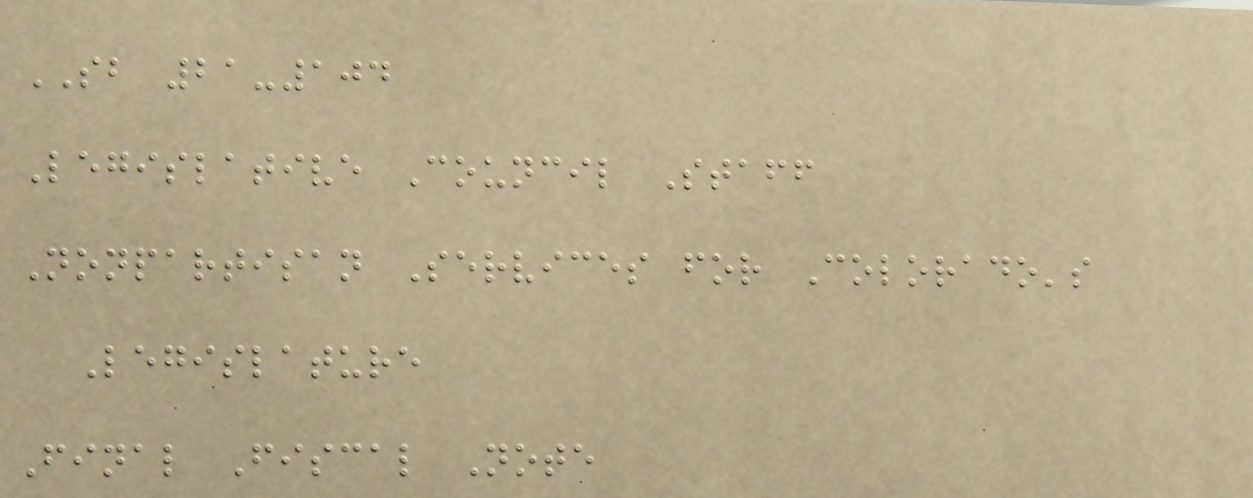SB 21-104
Legislative Council Staff
Nonpartisan Services for Colorado's
Legislature
Final Fiscal Note
